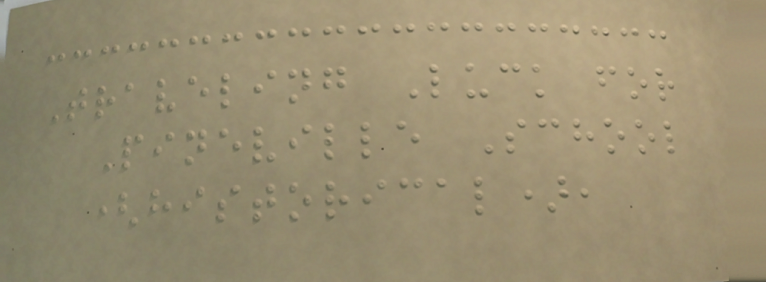Traveling Luck for
Pineville School
(historical),
